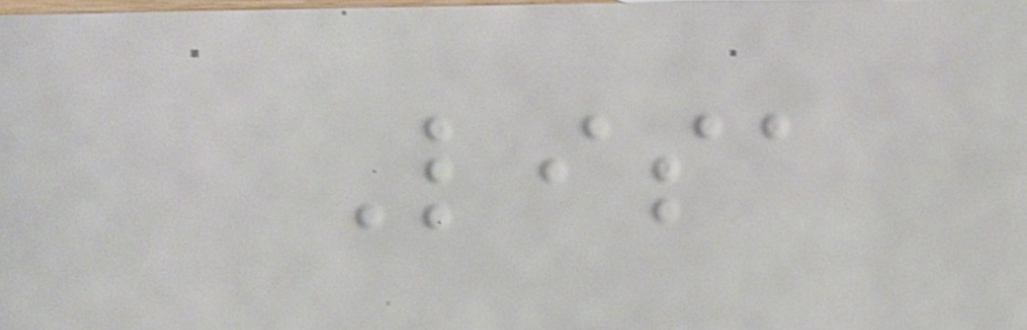Lisa
